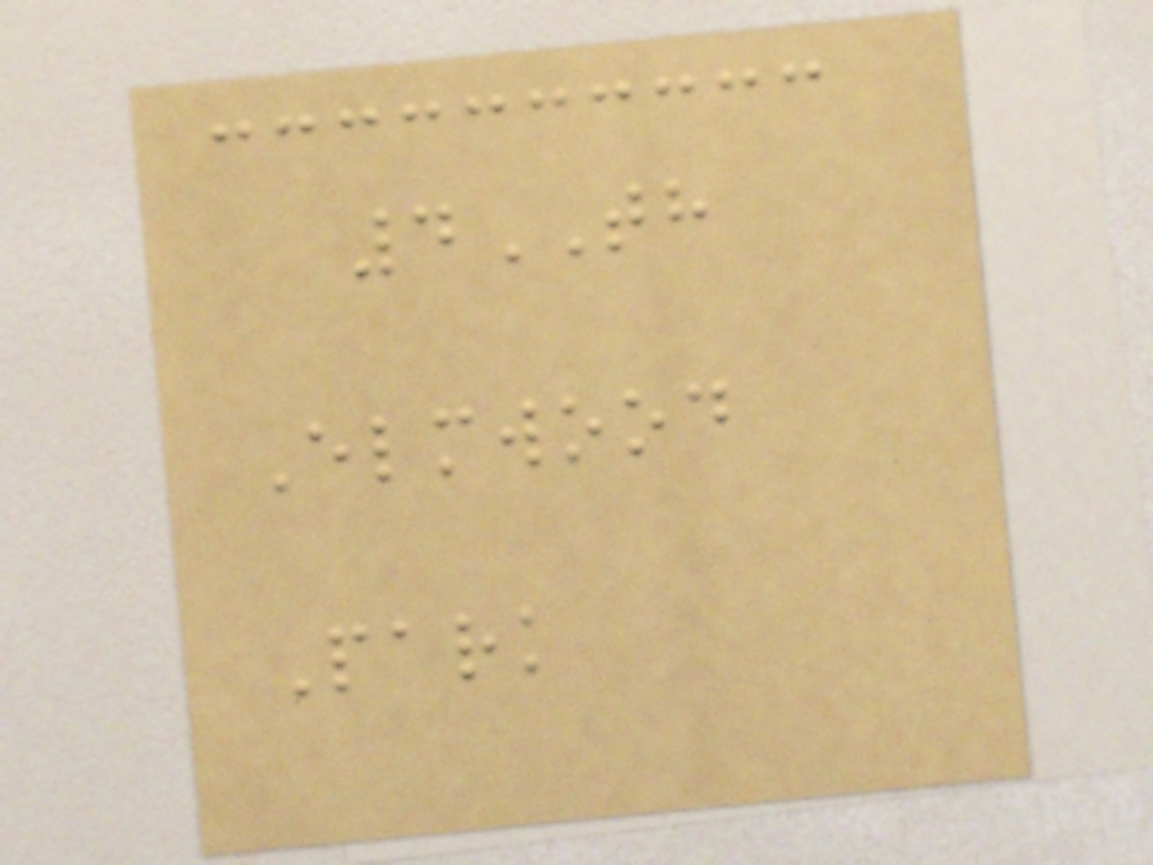4TH
Elmwood
Park
